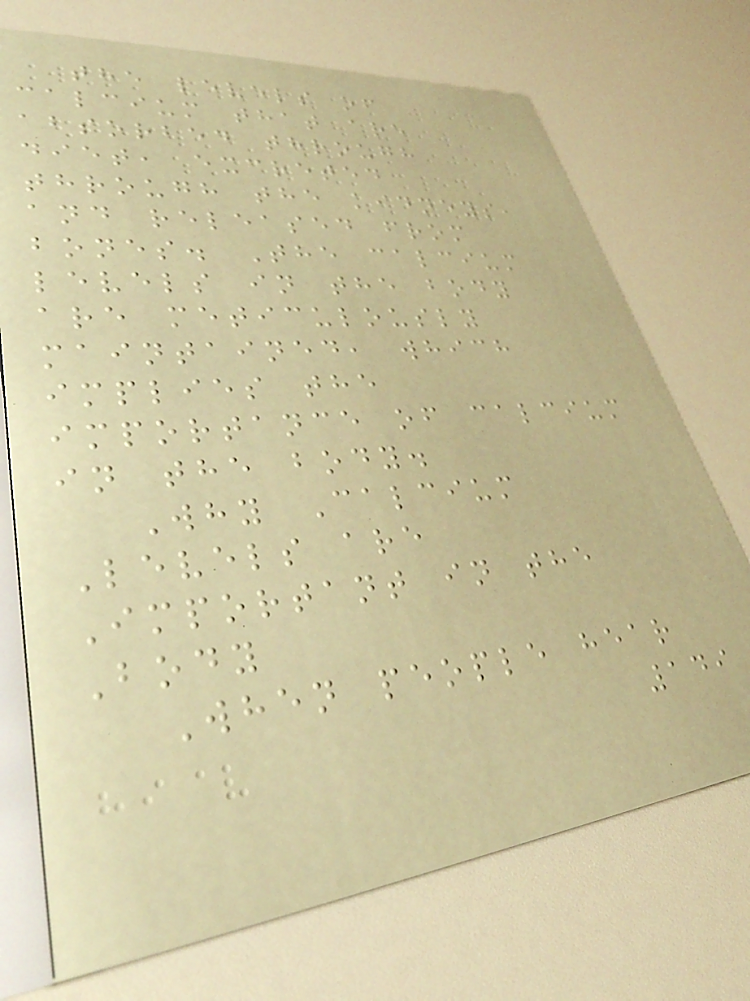the levels of
calcium that are
absorbed through
diet, excreted
through the kidneys,
and released from
bones. The calcium
levels in the body
are meticulously
maintained, which
implies the
importance of calcium
in the body.
Why Calcium
Levels are
Important in the
Body
When people hear
149
